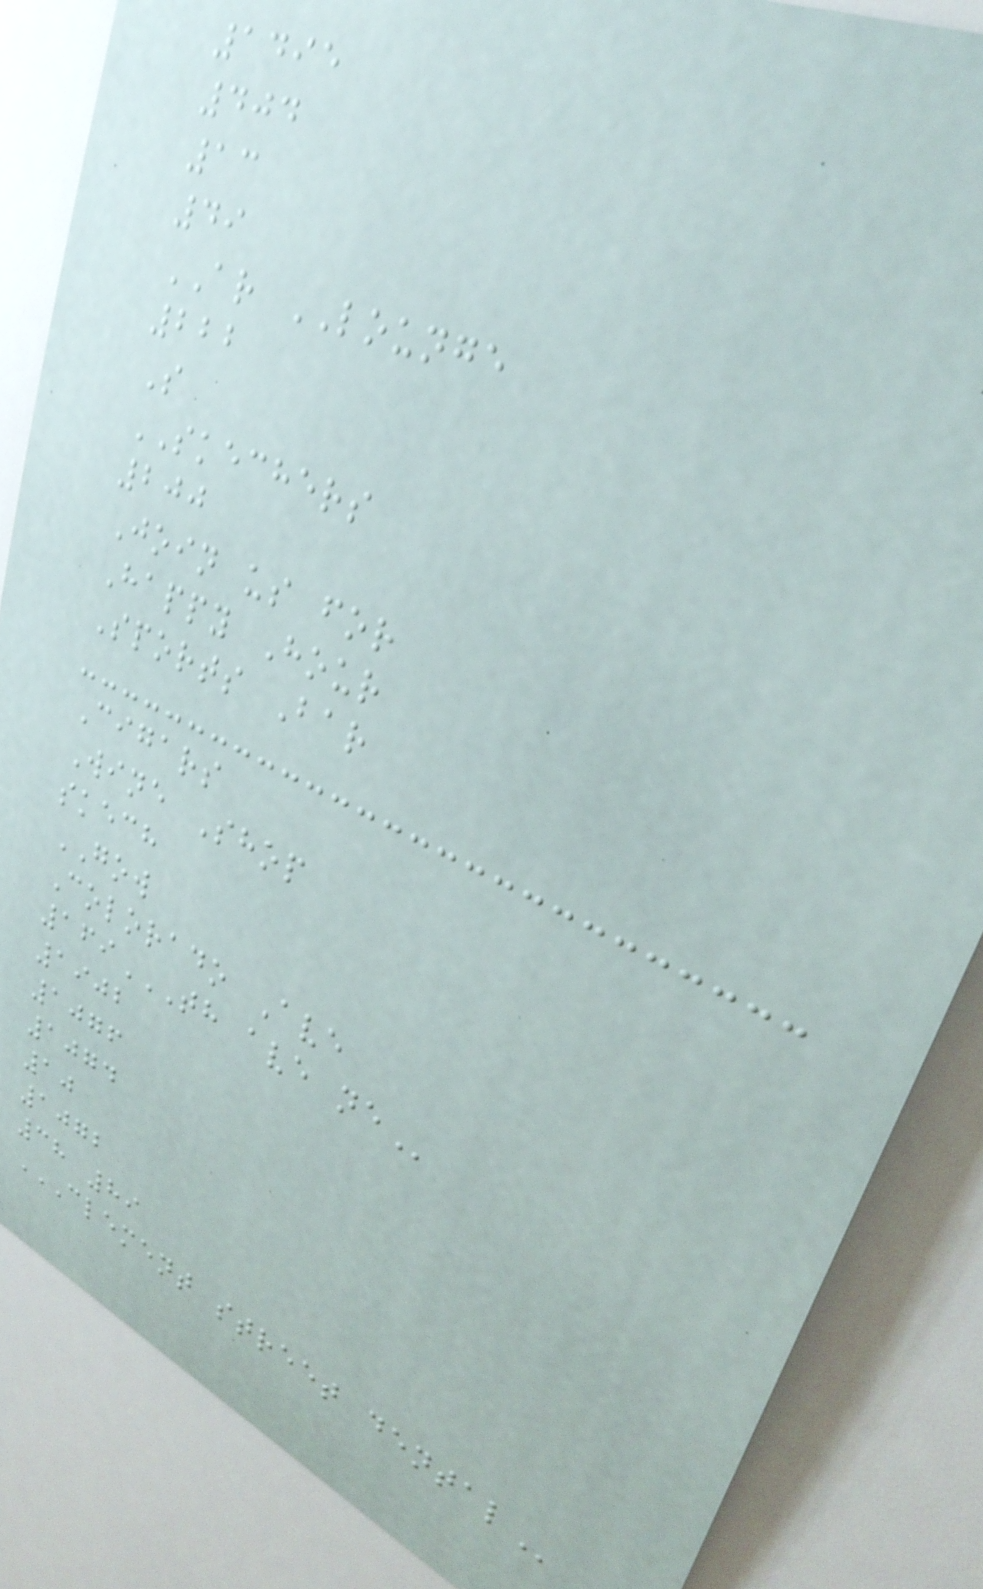1495
404
13
49
AR LOUNGE
222
S
SKECHERS
200
Join us for
Happy Hour
Sports Bar
Cigars
Wine Shop
skech
GOW
Colorado Ave
169TH AVE NE
1902
1076
1074
10
1072
38 89
CLEMENT STREET DENTAL
